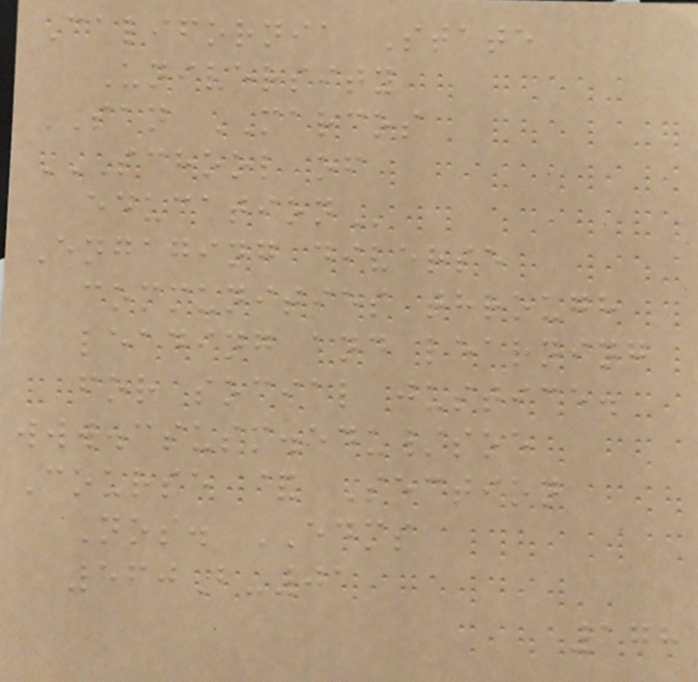California State
University
SAN MARCOS
SCHOOL OF
EDUCATION
Engaging diverse
communities through
leading and learning
for social justice.
www.csusm.edu/soe
Course & Section
Nos. EDMS
560B-01
178
